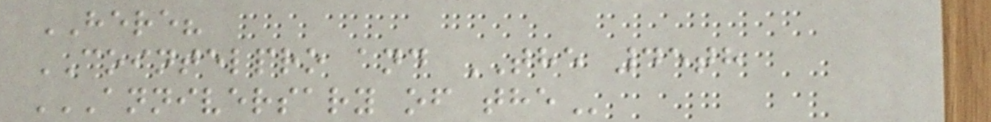HERE?
COINTELPRO and THE 45th
ANNIVERSARY OF THE
